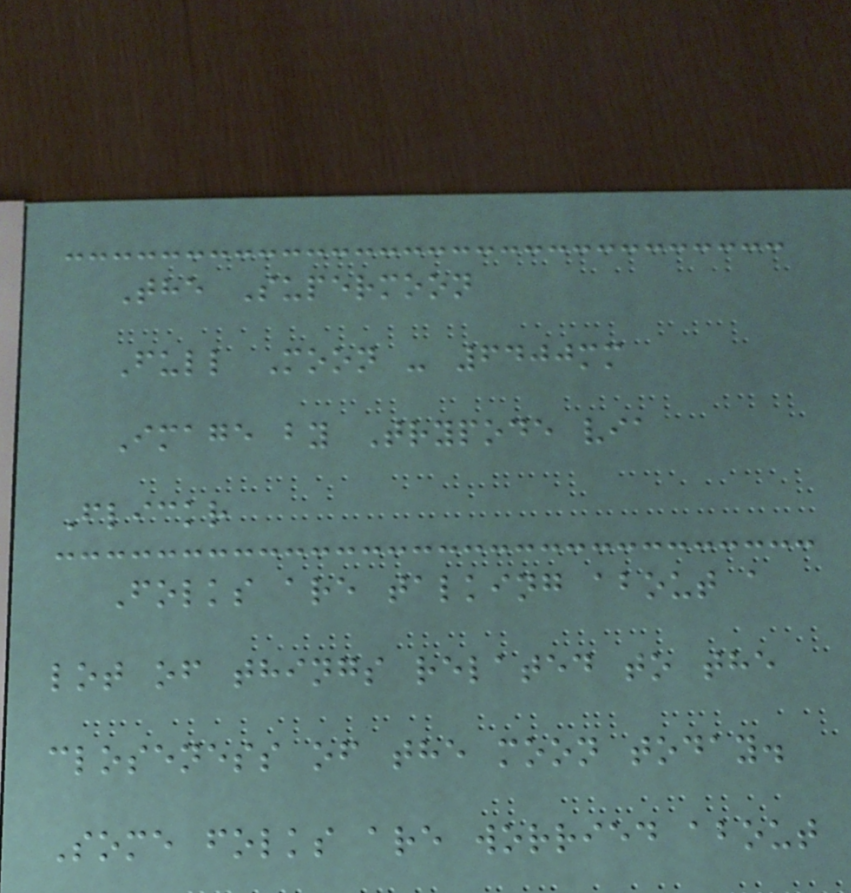The Supermoon
Full Moon - 6400mm
Image by Trypode via
Flickr
Folks are talking about a
lot of things related to the
closeness of the moon today.
Some folks are worried about
